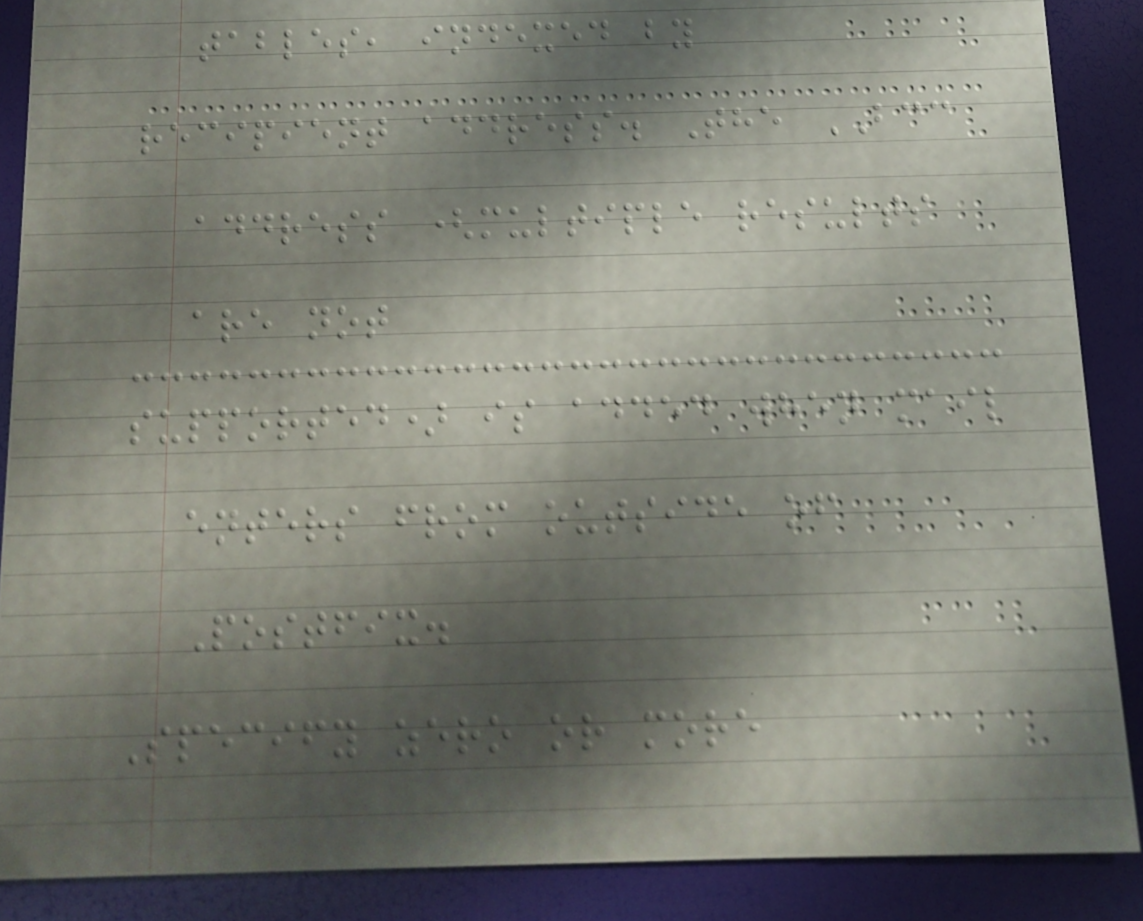tables, indexed by
recipient address. The BCC
address (multiple results
are not
supported) is added when mail
enters from outside of
Postfix.
Specify zero or more
